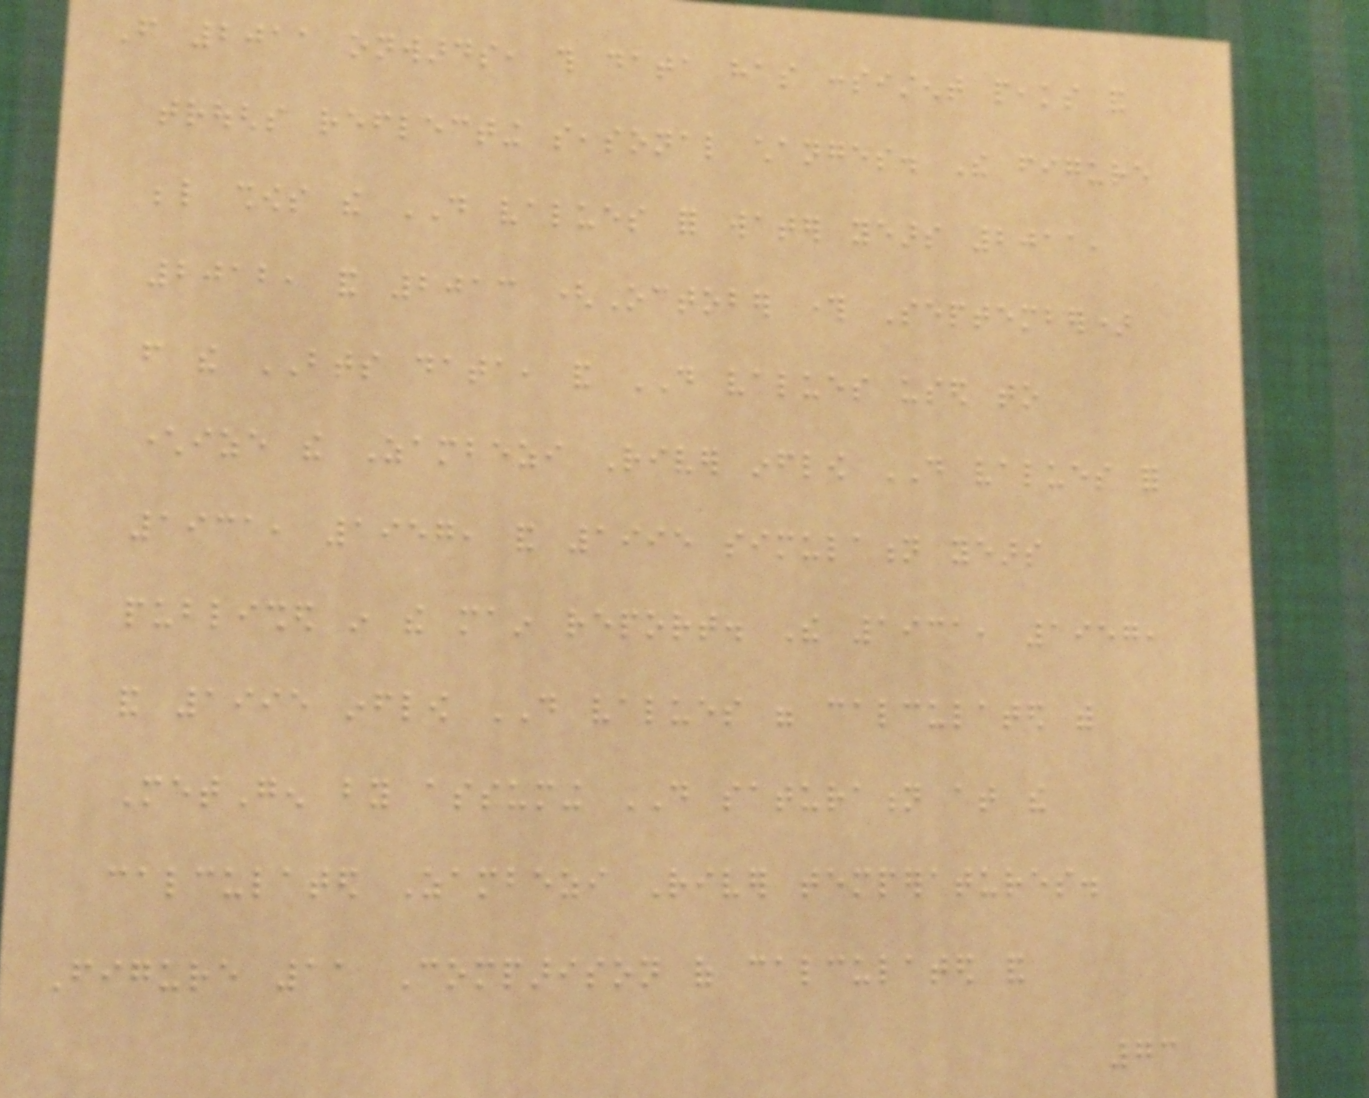From 2011 onwards, this data has consistent peaks and
troughs reflecting seasonal changes. The figure
below shows the DO values for water years 2011,
2012, and 2013 (October through September)
from the BTS data, and DO values used to
characterize the Zambezi River inflow DO values for
1931, 1957, and 1995 simulation years
published in the main report. The 1931, 1957,
and 1995 inflow DO values were calculated with
MetGen by assuming DO saturation at the
calculated Zambezi River temperatures.
Figure 11 Comparison of calculated and
73
